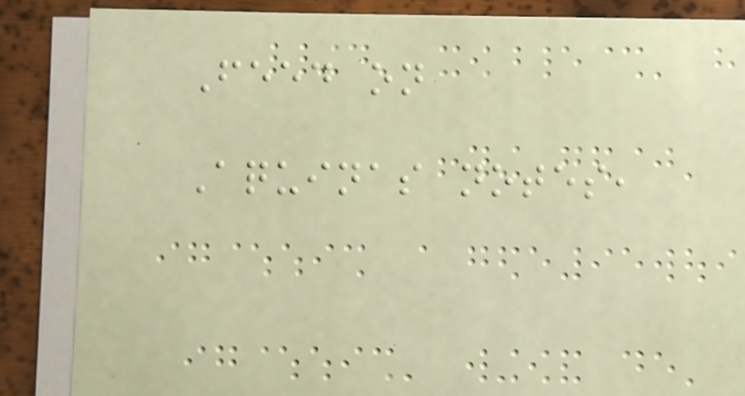Feed on
Aquinas notes,
